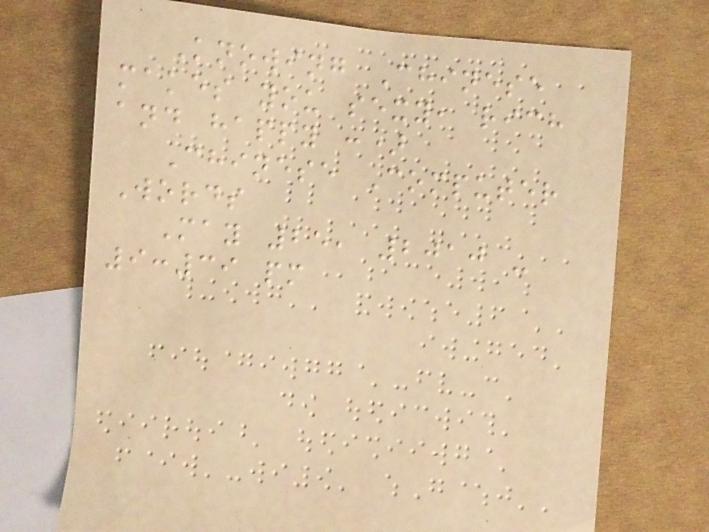Knowing Chinese
makes you sexy, rich
and happy :)
Chinese Computer
Words
May 25, 2010 -
9:39 pm
